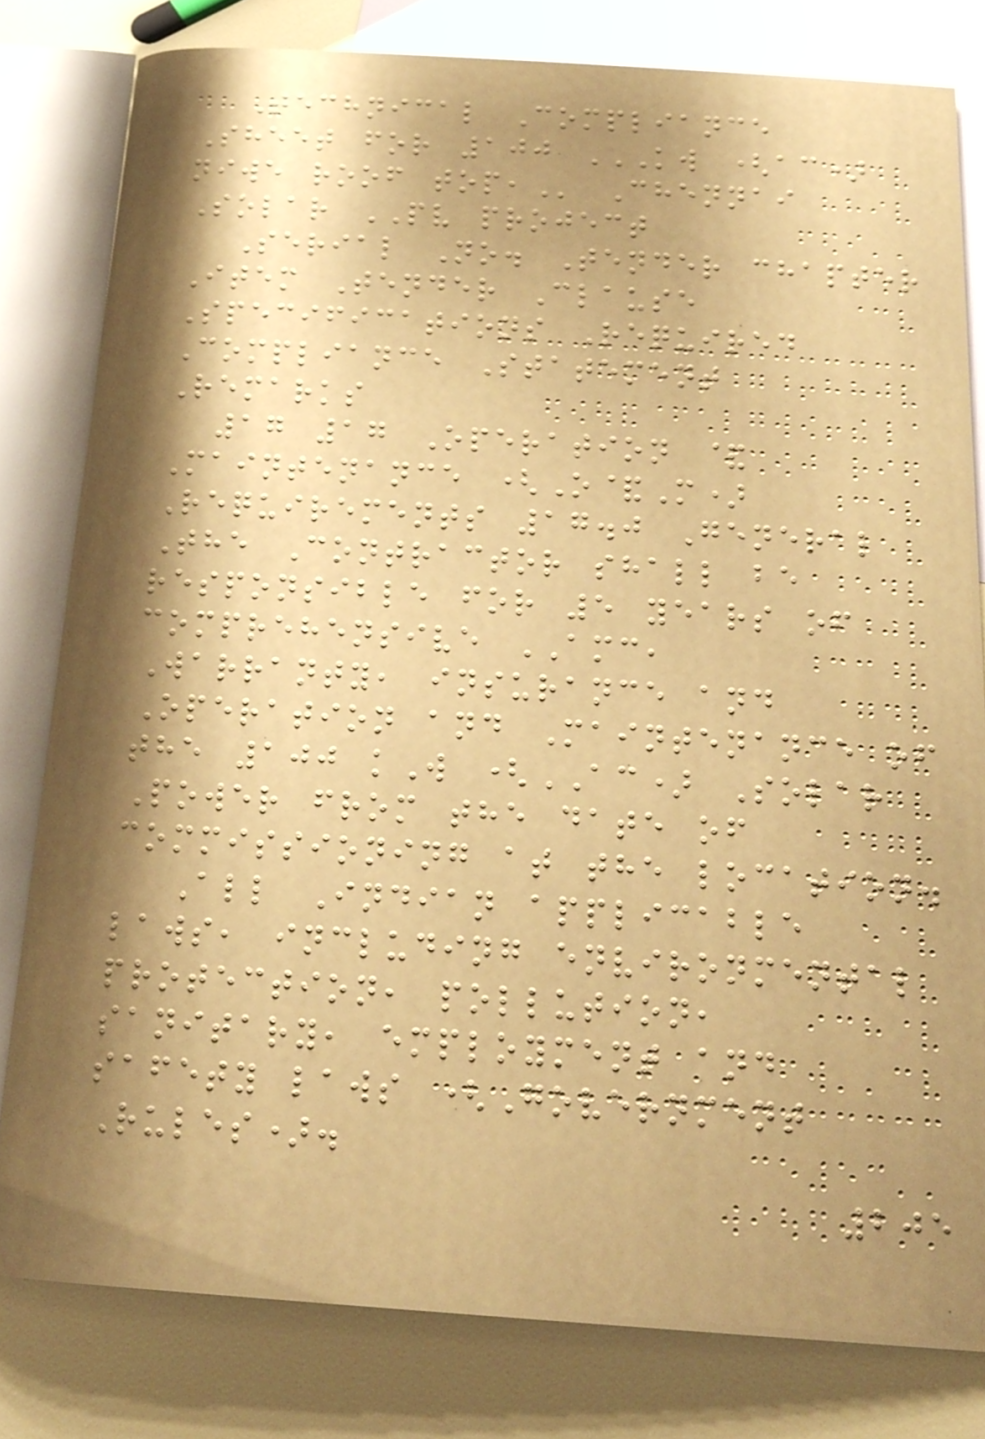Technical Compliance
Sheet for 100 KW (AC)
NIWE ROOF TOP, Chennai
Solar PV project
Serial No. Tender chapter
Item Tender Clause
Specifications Required
Compliance Statement
Remarks
17 17 Operation &
Maintenance (O&M)
Requirements 17.0 General
The Contractor shall be
responsible for 5 years of
comprehensive AMC,
Warranty, insurance and
Operation and Maintenance of
the 100 kW (AC) Solar
Power from the date of
commissioning at the location.
All Indian applicable
laws, including environmental
protection, pollution,
sanitary, employment and
safety laws (Government
Rules).
205
